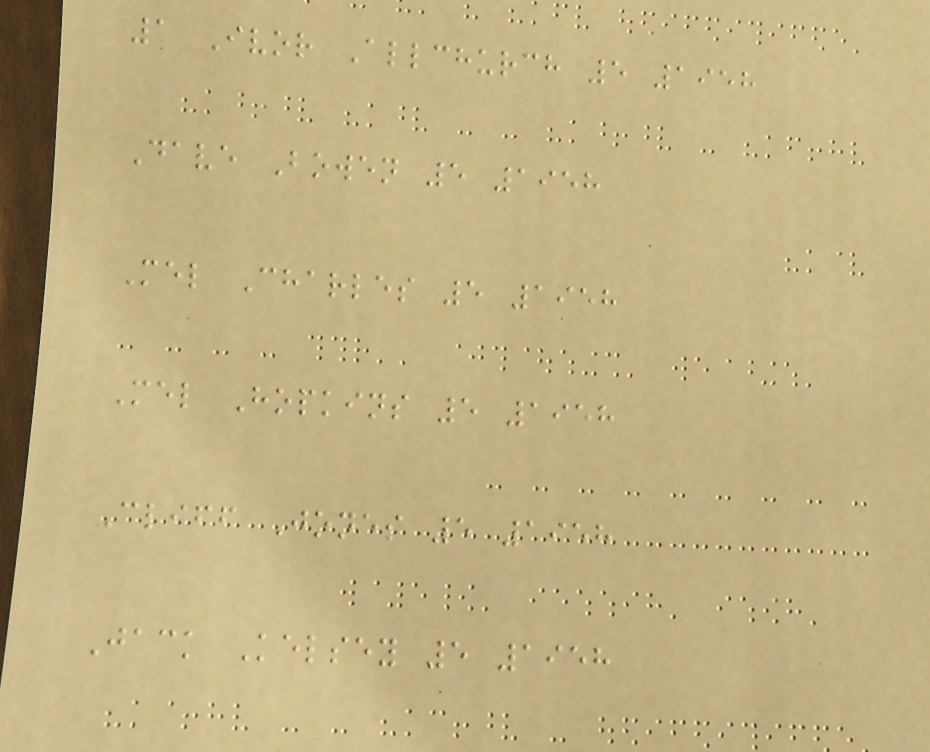1 Ivor Allchurch 5 1958
Dave Bowen 5 1958
Mel Charles 5 1958
Mel Hopkins 5 1958
Cliff Jones 5 1958
Jack Kelsey 5 1958
